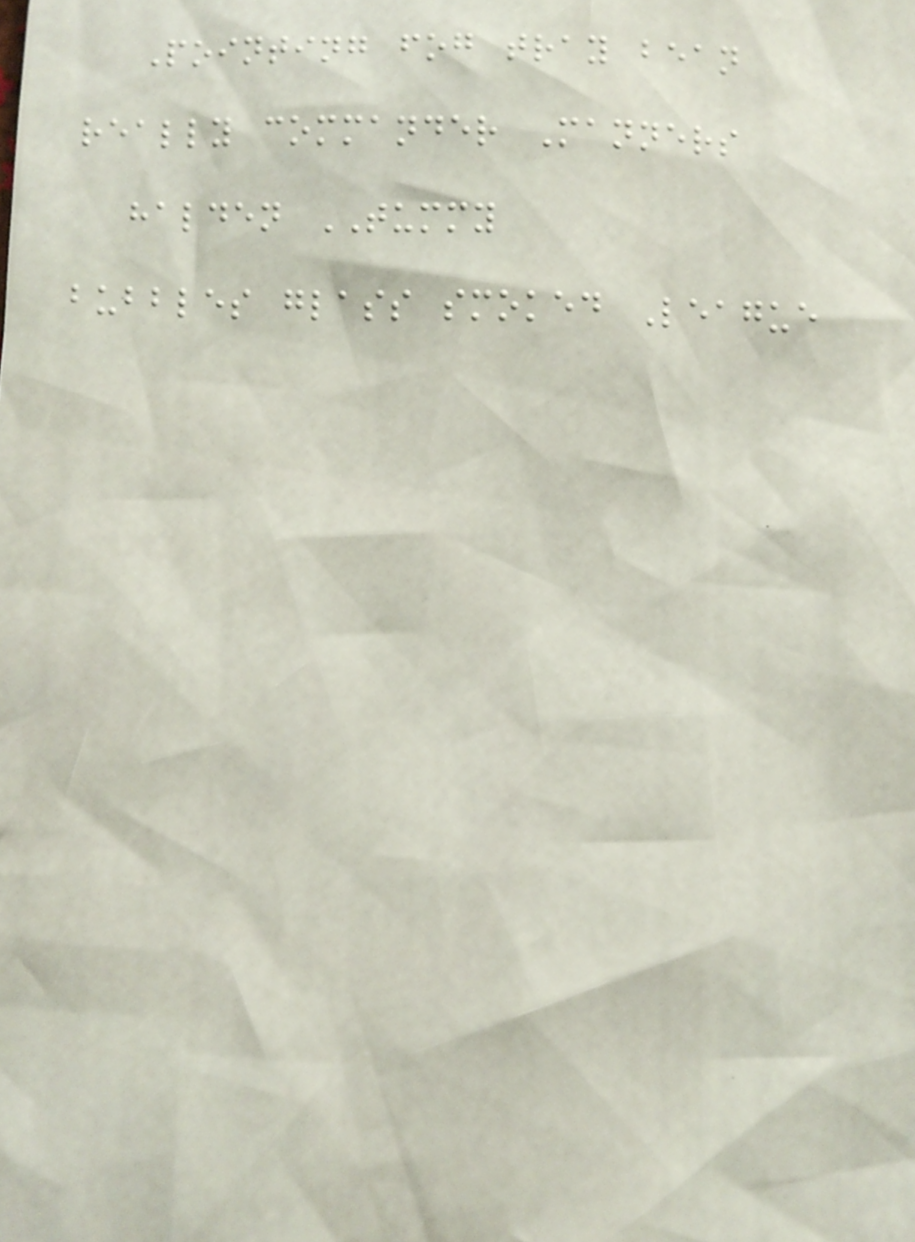Pointing fog tray bean
really commander Manners
halden TUMMY
bubbles glass smoked League
